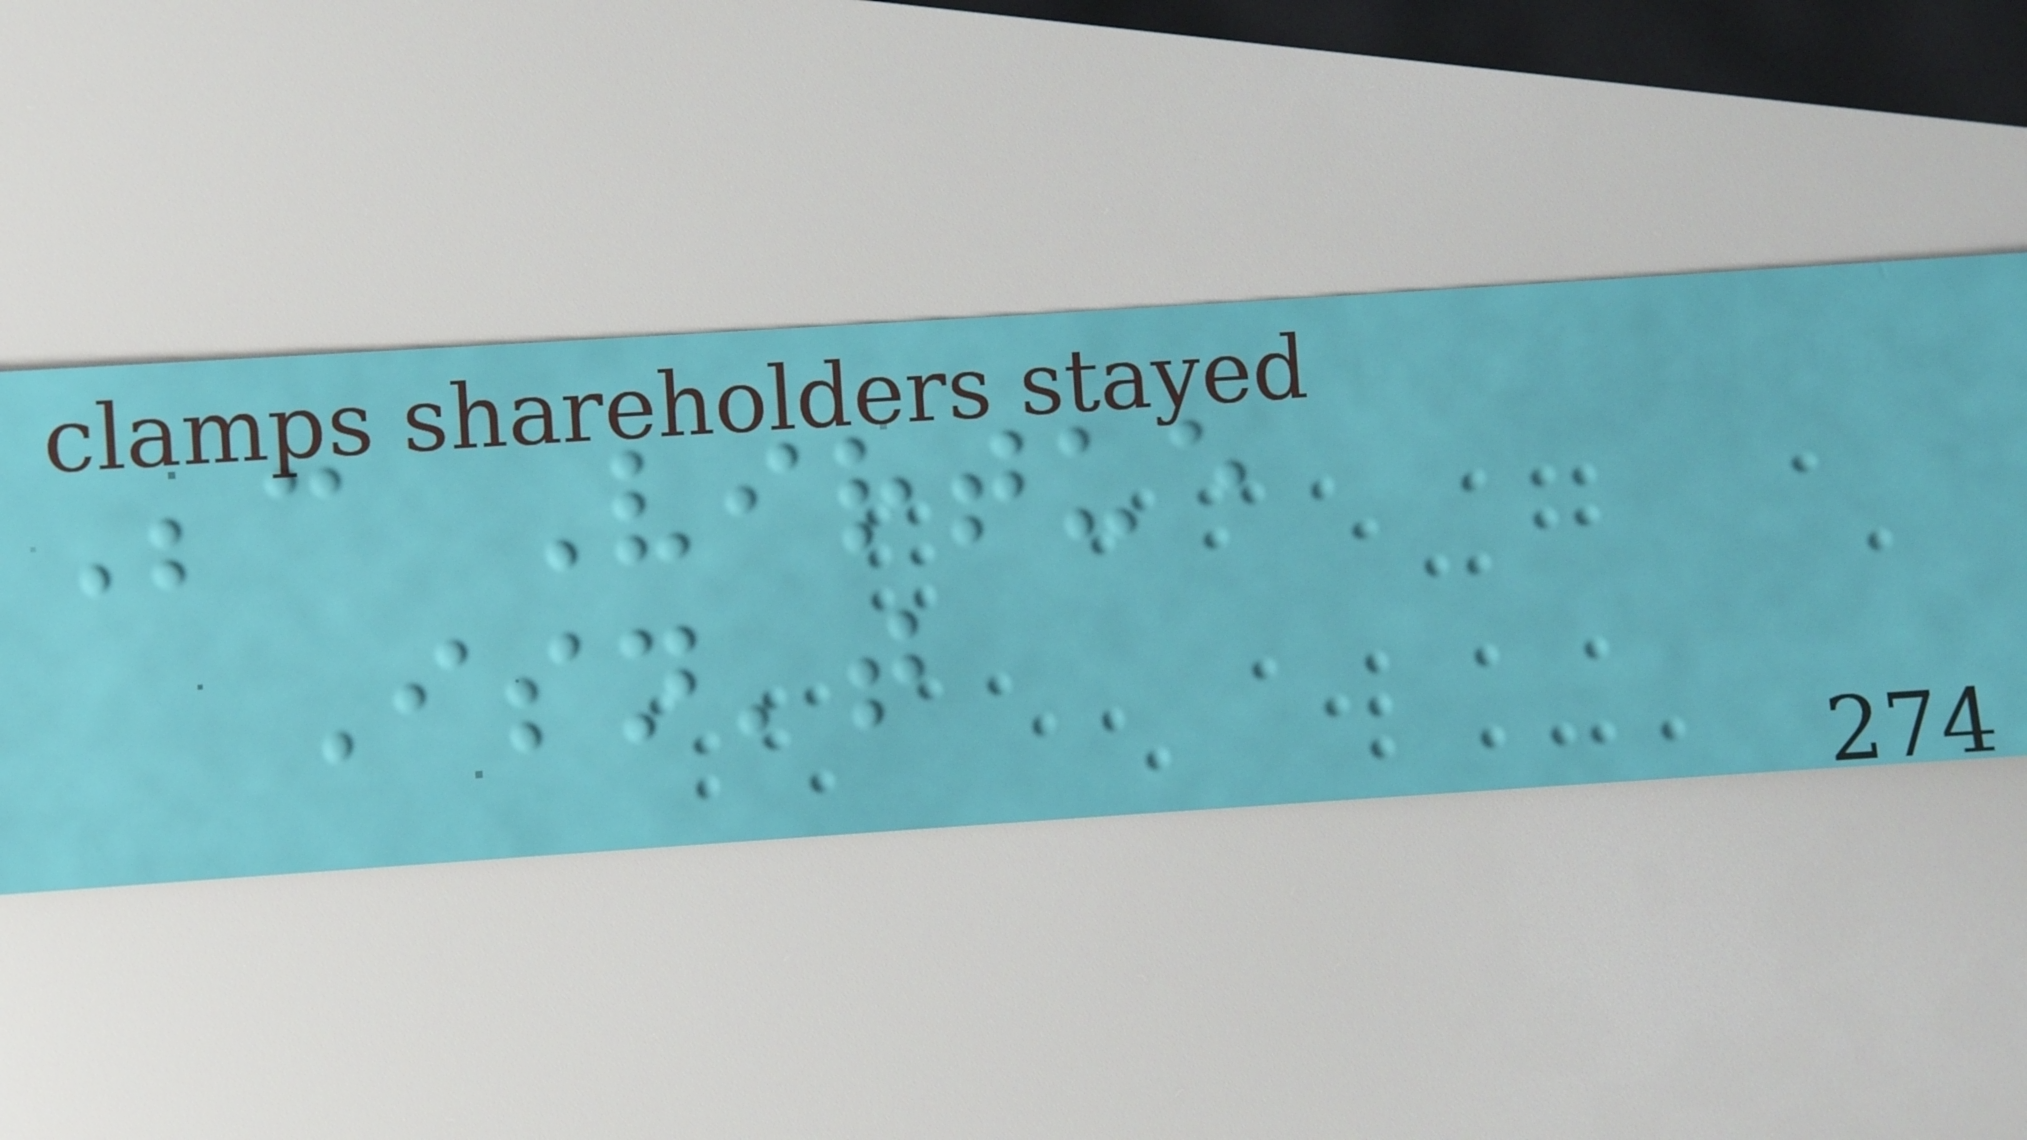Because Virtue
Isn't
